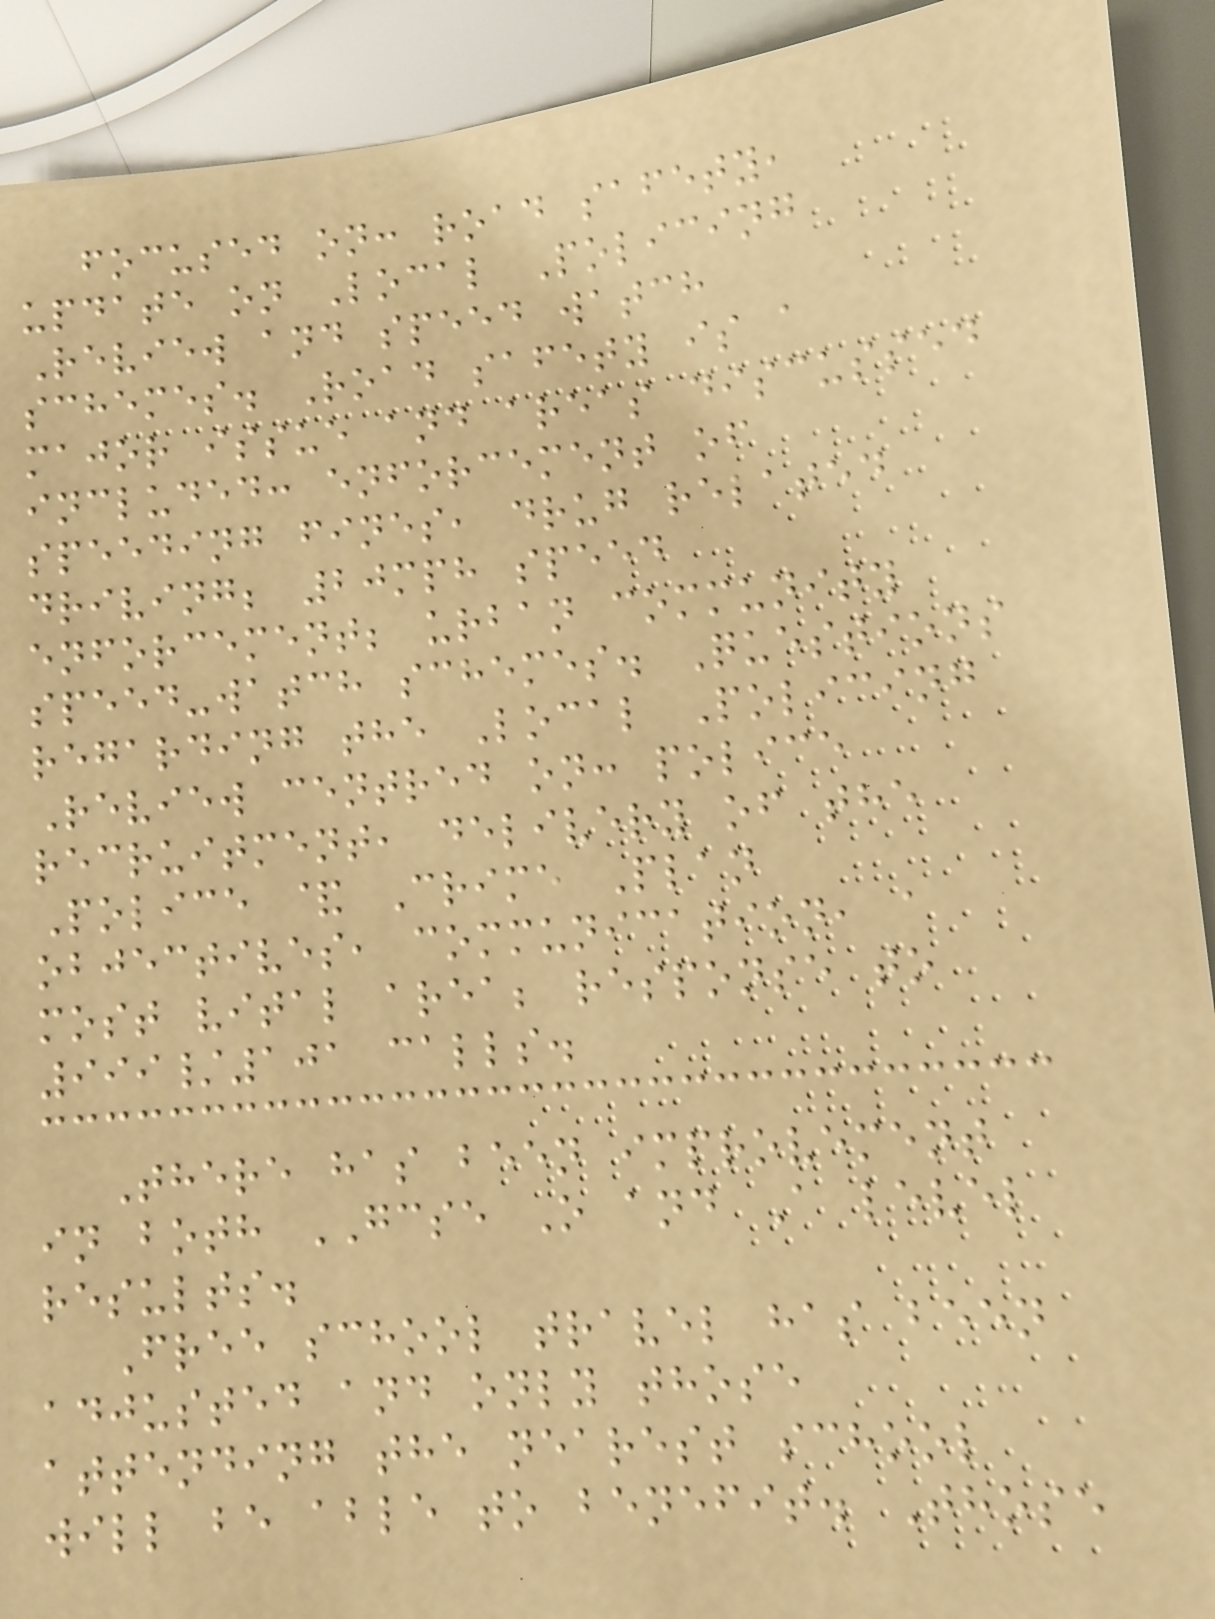focused on: road safety,
update on Local Policing
Review and speed watch
schemes. Road safety is a
major issue and areas discussed
included: enforcement of
speeding fines, drug related
driving; 20mph speed
enforcement; urban community
speed-watch schemes. Questions
regarding the Local Policing
Review centred on: police
recruitment, delivery of the
Police & Crime Plan
objectives, communication, a
most vital area; response to
999/101 calls.
There has been improvement
in both GCSE O and A level
results.
Free school travel has been
adjusted and only those
attending the nearest school
will be able to benefit. Those
